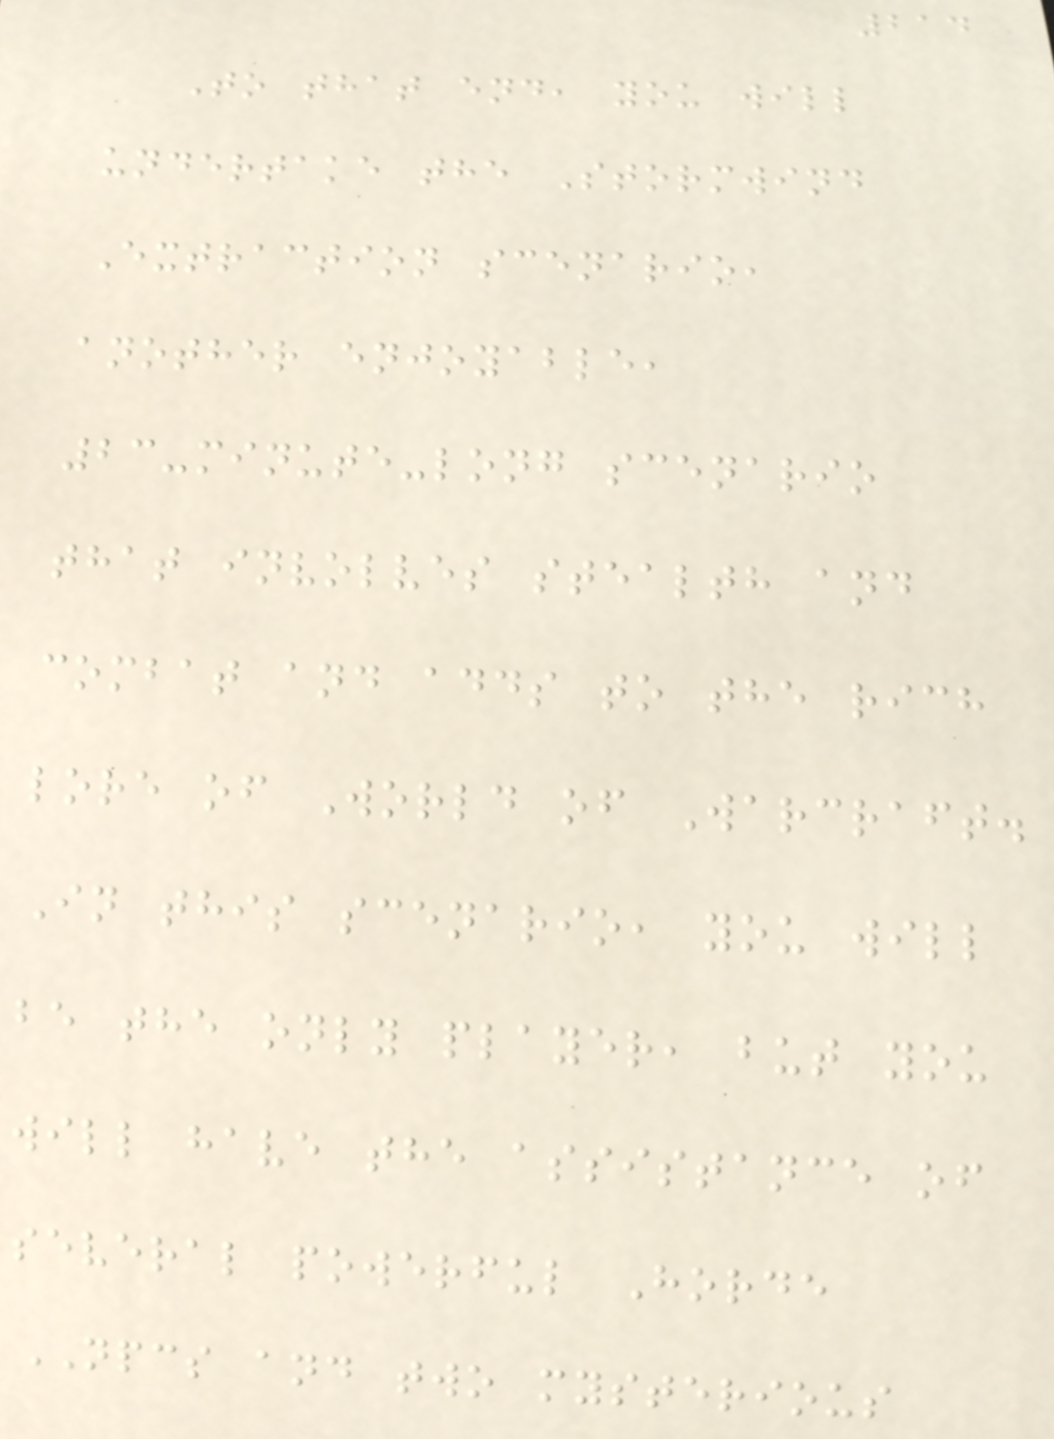214
To that end, you will
undertake the Stormwind
Extraction scenario,
another enjoyable,
23-minute-long scenario
that involves stealth and
combat and adds to the rich
lore of World of Warcraft.
In this scenario, you will
be the only player, but you
will have the assistance of
several powerful Horde
NPCS and two mysterious
